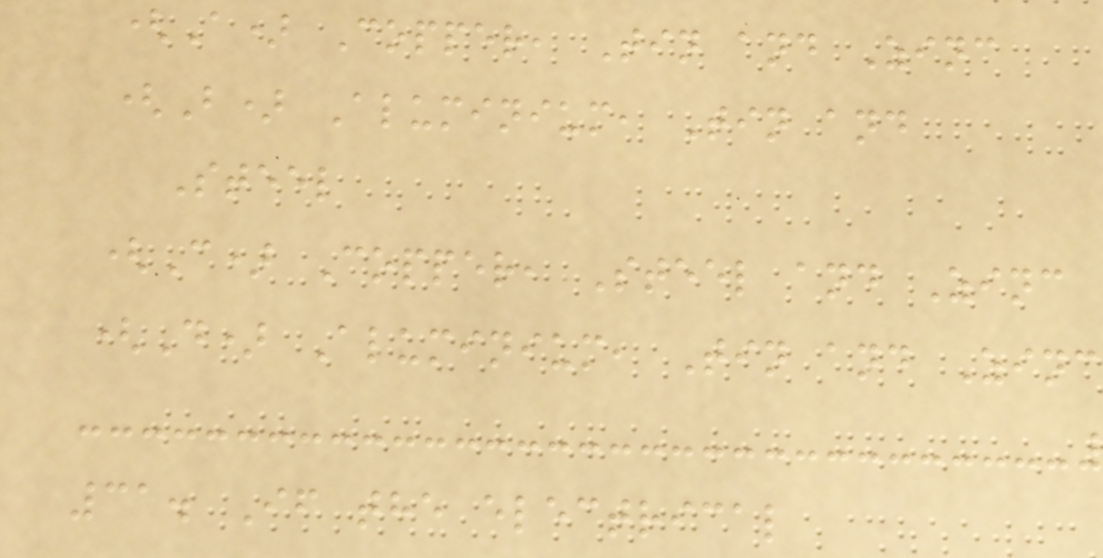(A) Copper, Tin and Zinc
(B) Aluminium, Tin and
Steel
(C) Copper, Steel and Zinc
(D) Aluminium, Tin and Zinc
31. If the electrical
